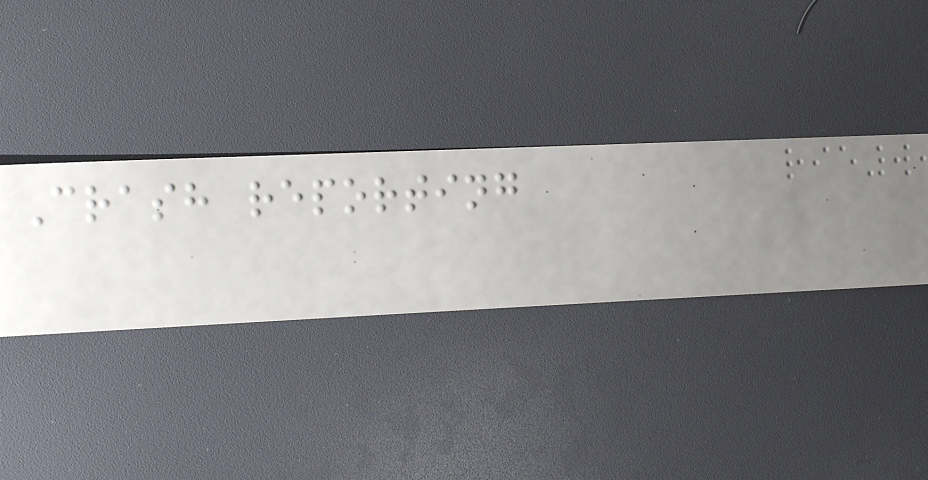Crash reporting
